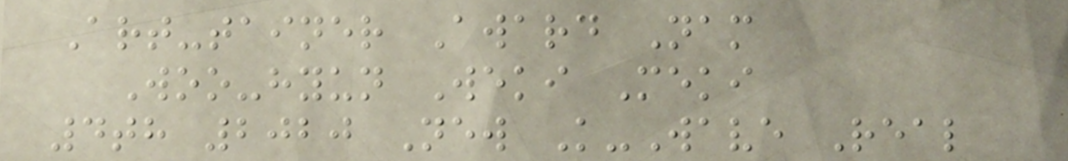Art-tainer Award Nam
Woo-hyun Weki Meki
4th 2020 New K-Wave Real
